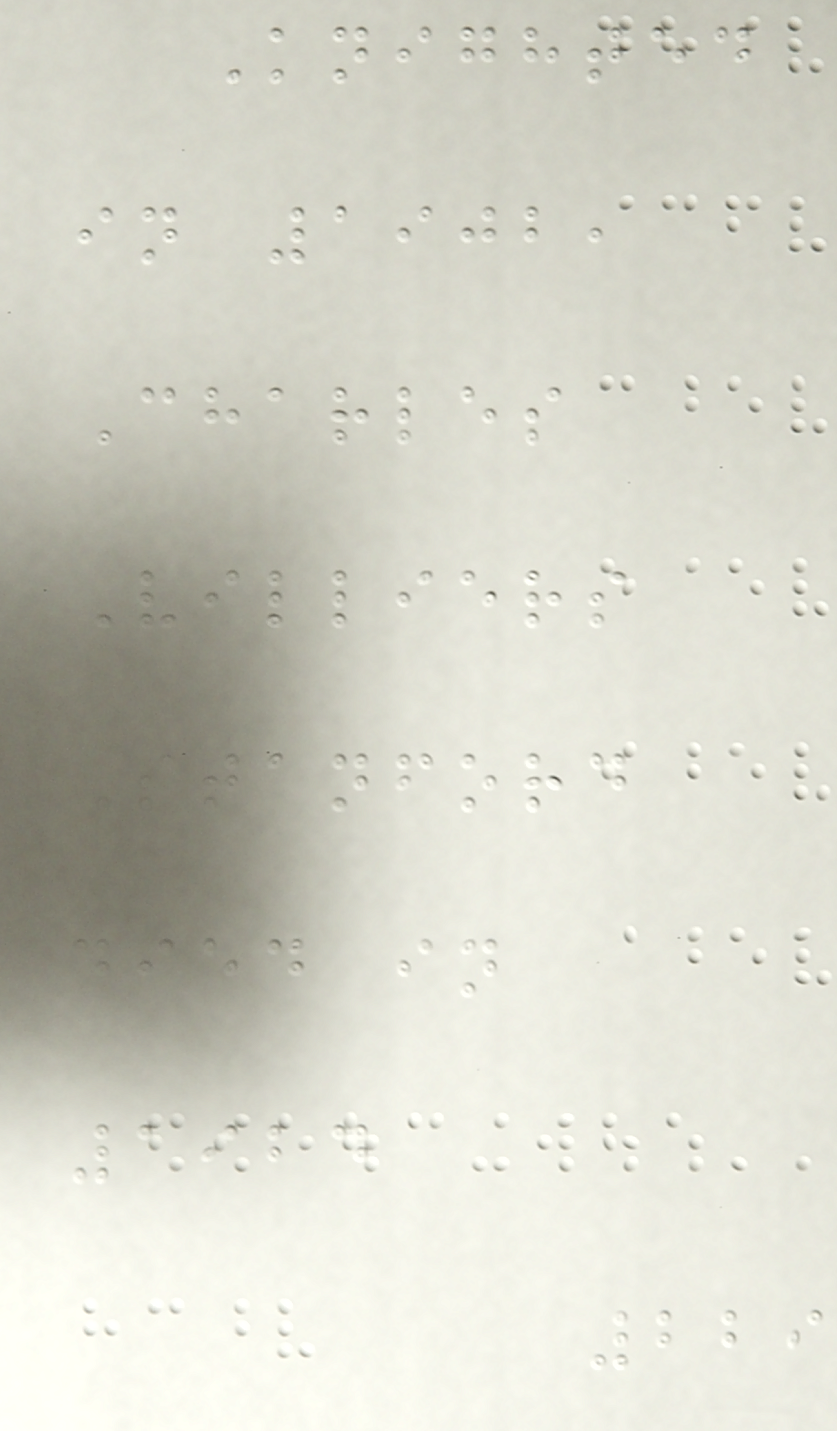Knighted
in 1902,
Charles
Villiers
Stanford
died in
1924
229
